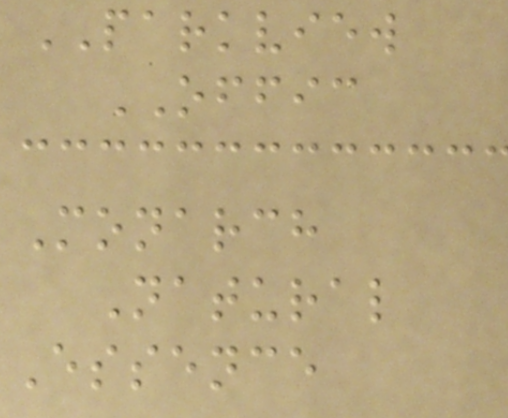PARKVIEW
OFFIC
Monarch
Natural
Essence
